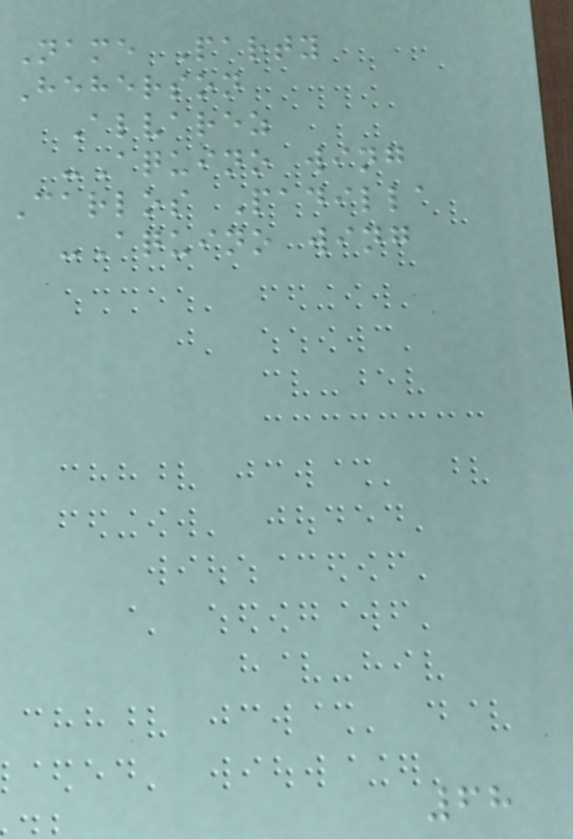Name Party
Heherson
Alvarez
-Aquino wing
Carlos Padilla
-Aquino wing
68
